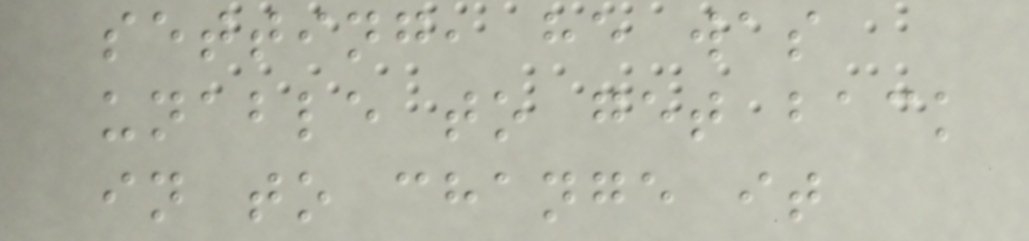setting, he was
unable to get back
in to change it
